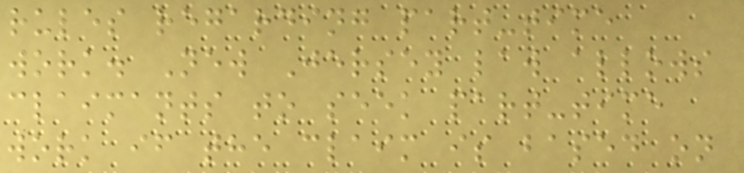rules regarding part-time
work. New Jersey law allows
claimants to seek part-time
work if the claim is based on
